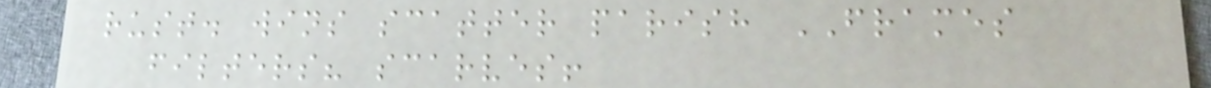rust. wins scatter parish FRAMES
filters? scarves!
